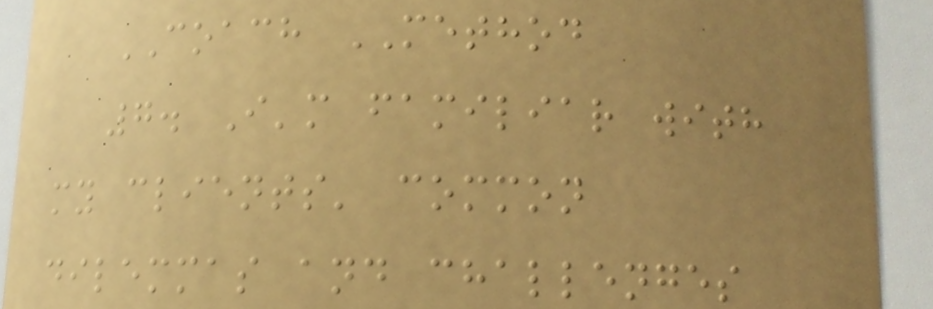COACH METHOD
7. I'm familiar with
my clients' common
dilemmas and challenges
